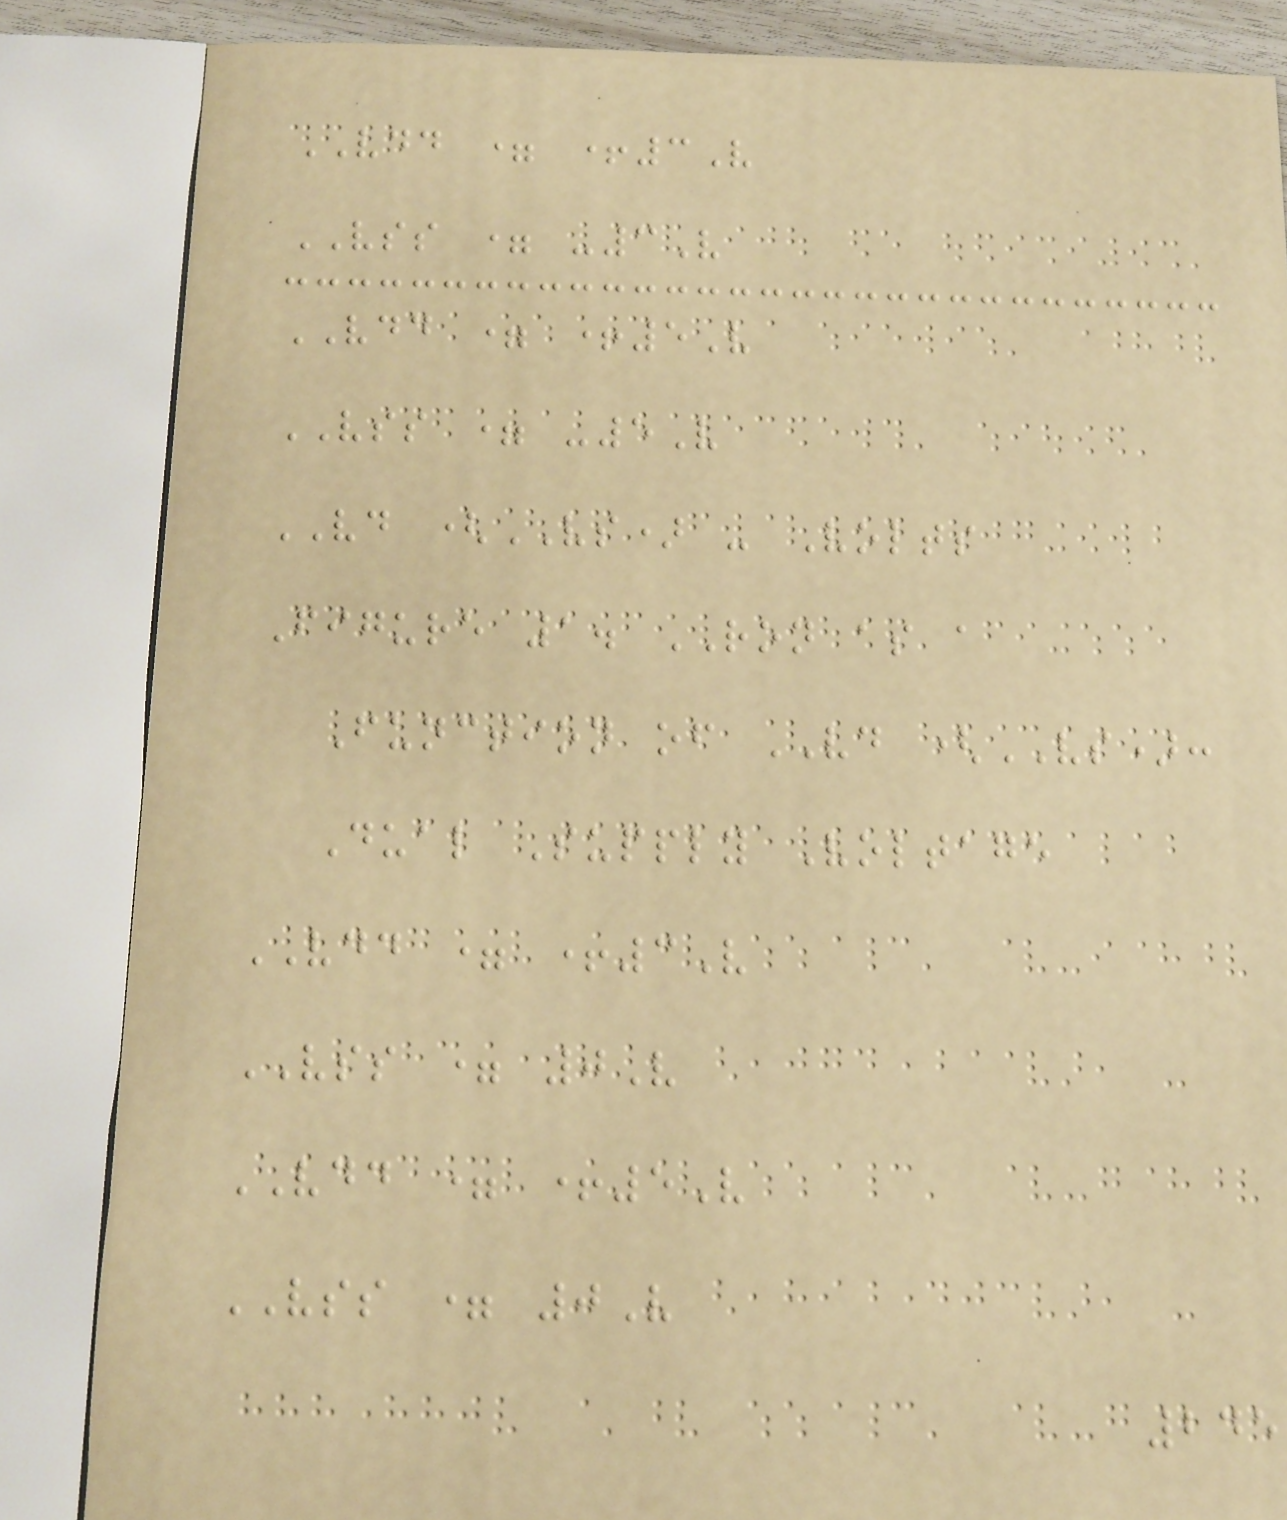VDD = +3V
VSS = -3V
VDD = +5V
VSS = -5V
VD (VS) - Volts
Figure 1. RON as a
Function of VD (VS):
Dual Supply Voltage
VDD = +3V
VSS = 0V
VDD = +5V
VSS = 0V
245
